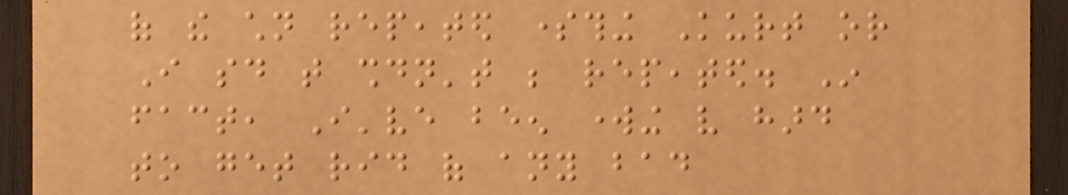of the children repeated something Kurt or
I said that shouldn't be repeated. In
fact, I've been working very hard
to get rid of any bad
